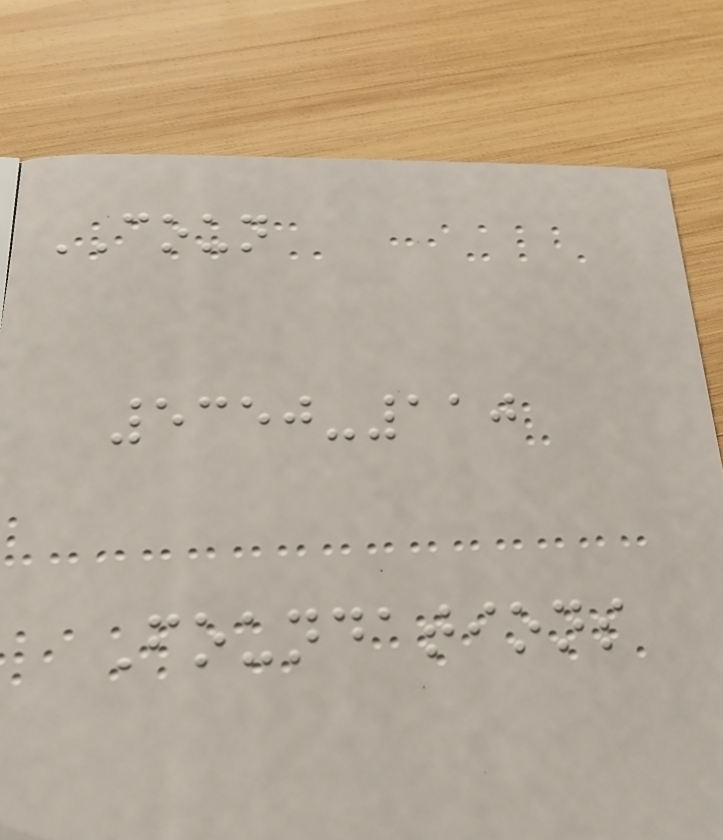COUN
5350-110
Foundations
